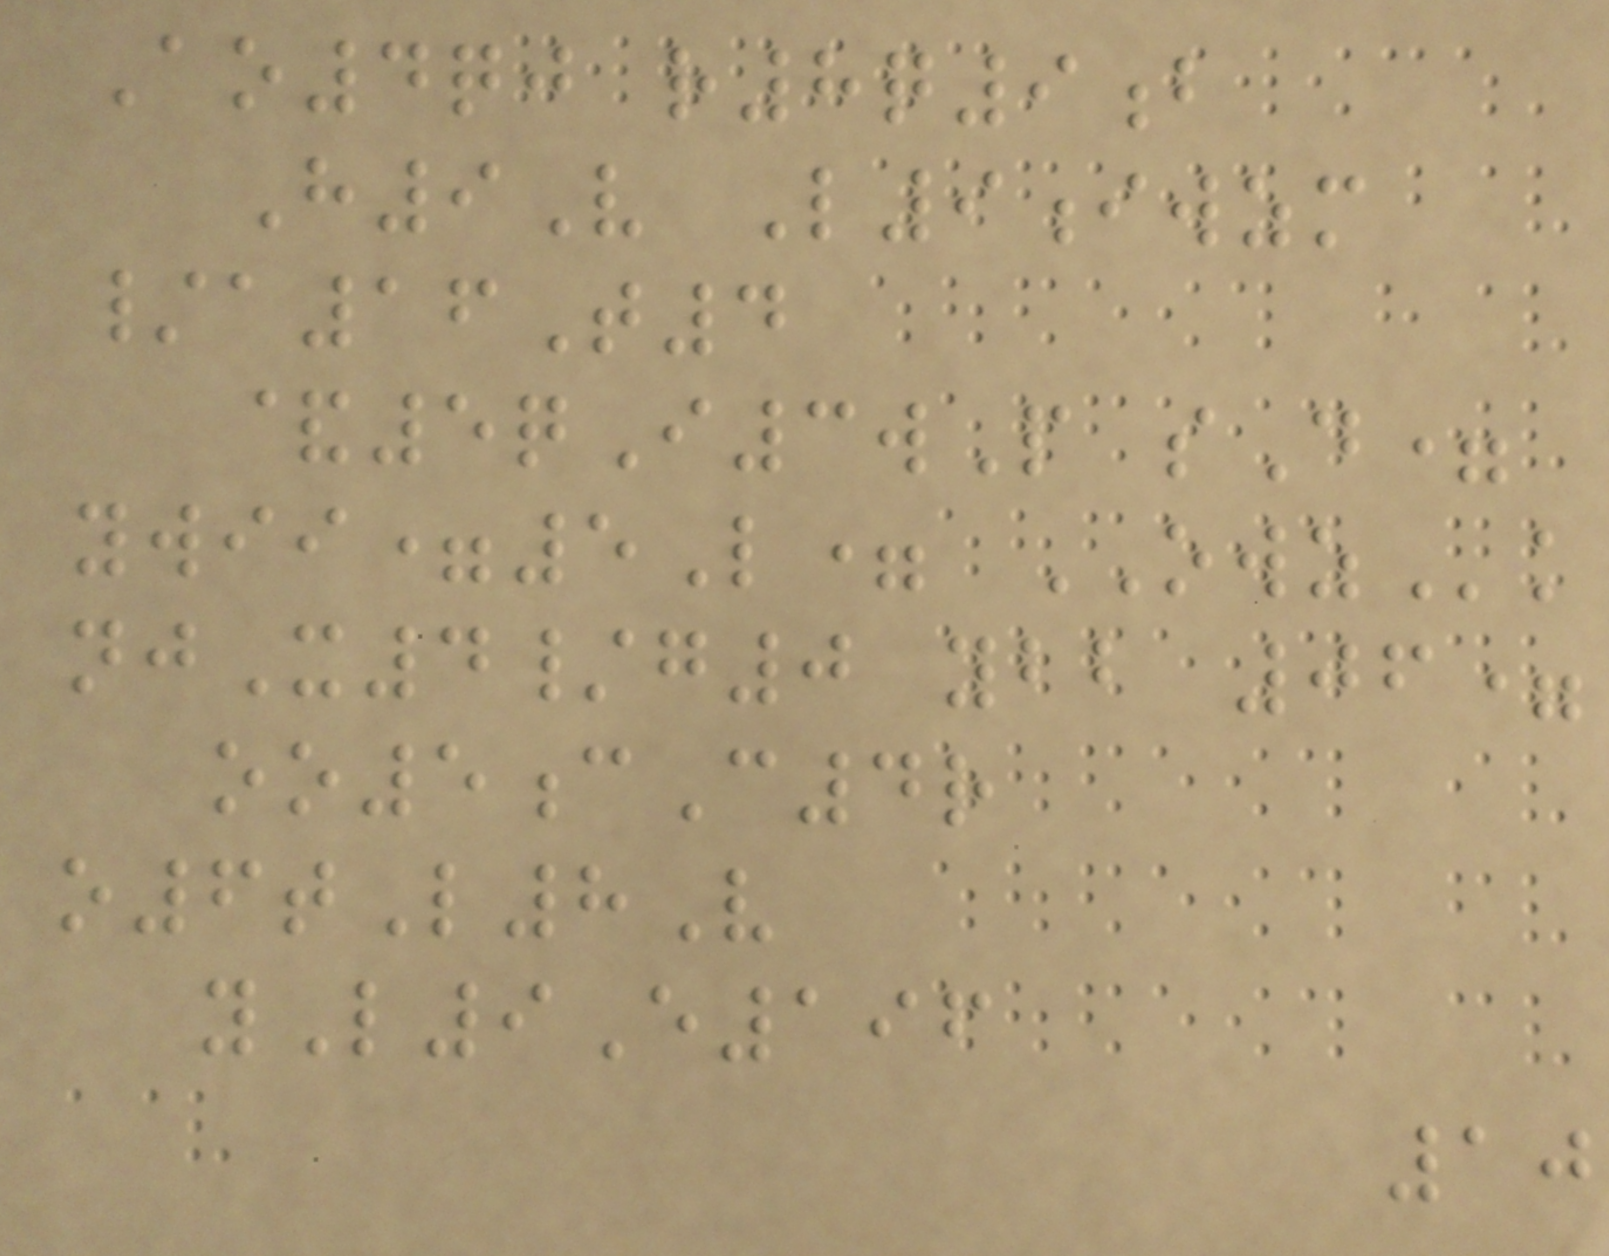Ao4qj r8q9b
H9V L9iwzm
/a16T4
&5qI3wP sD=
ywii=5L= OWZk
njX4/g0 ybb 06=
oo5cC4r
o6tL8V
yL9E196
10
